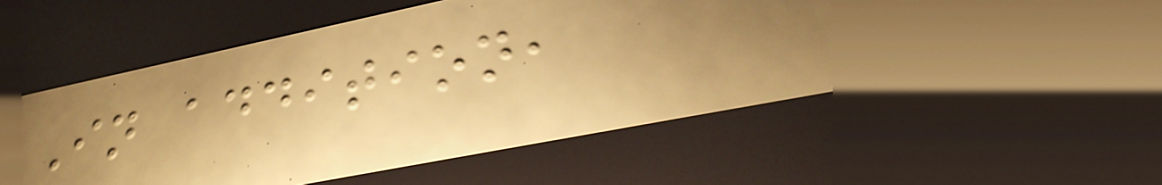In addition,
